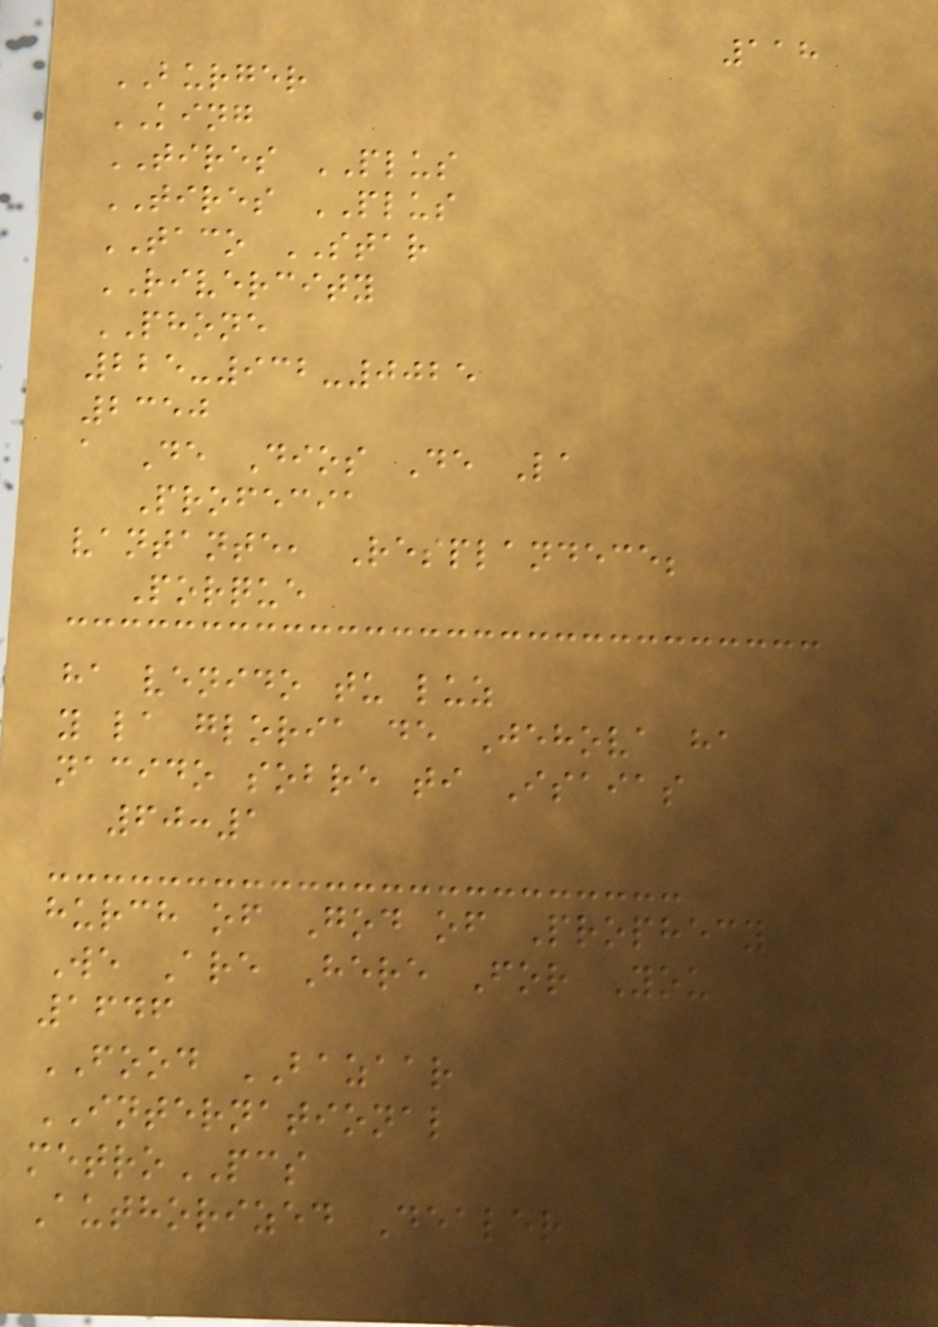118
BURGER
KING
TIRES PLUS
TIRES PLUS
TACO STAR
RIVERCITY
PHONE
225-932-0025
2350
a De Dios De La
Profecia
vantante, Resplandece;
Porque
ha venido tu luz
y la gloria de Jehova ha
nacido sobre ti Isaias
60:1
hurch of God of Prophecy
We Are Here For You
1646
FOOD BAZAAR
INTERNATIONAL
metroPCS
Authorized Dealer
